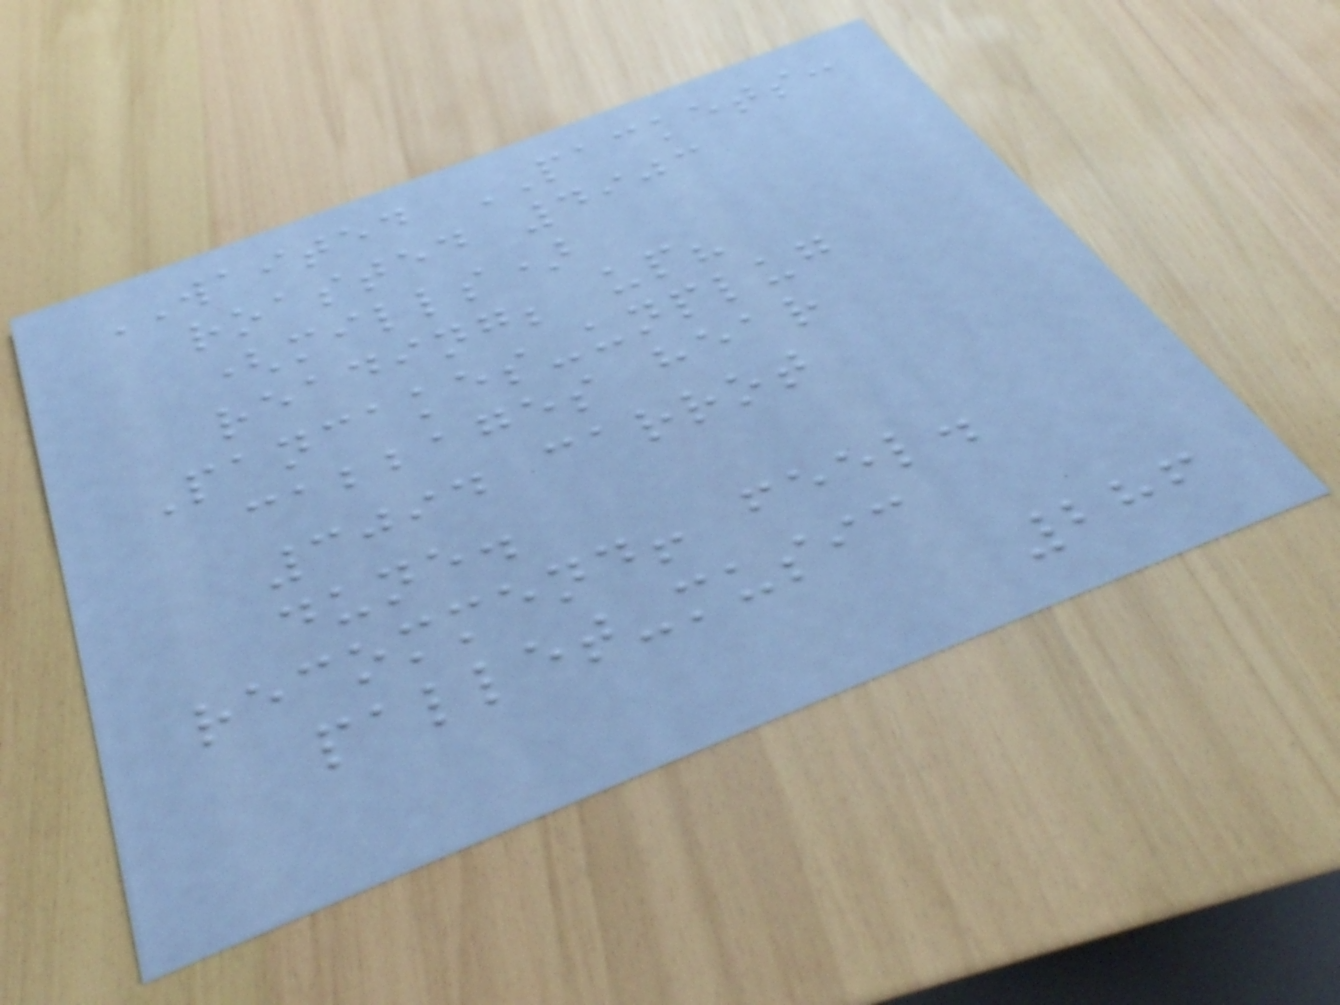WAITED PACKETS:
roasted 4903
(mills)
reading; up?
Pancakes-unplug
cabbages hear
3094 carrot
dune.
recommend! feel.
pallet-music
286
